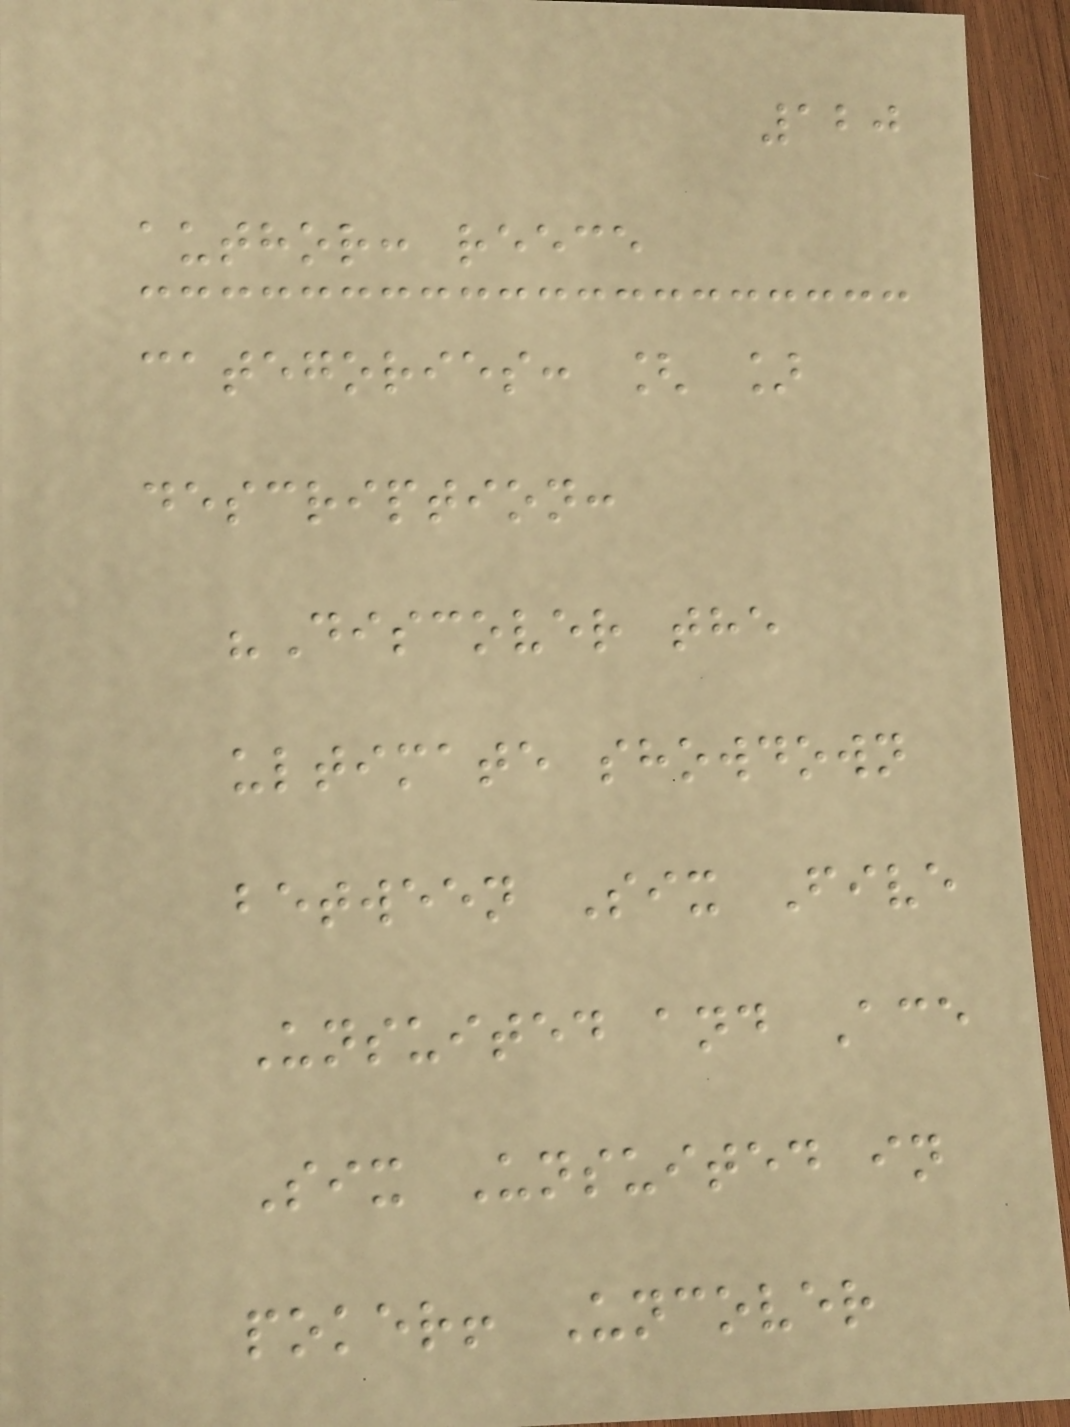120
author: reece
categories: [ ]
description:
"Discover the
ultimate showdown
between Six Five
Unsuited and Ace
Six Unsuited in
poker! Uncover
